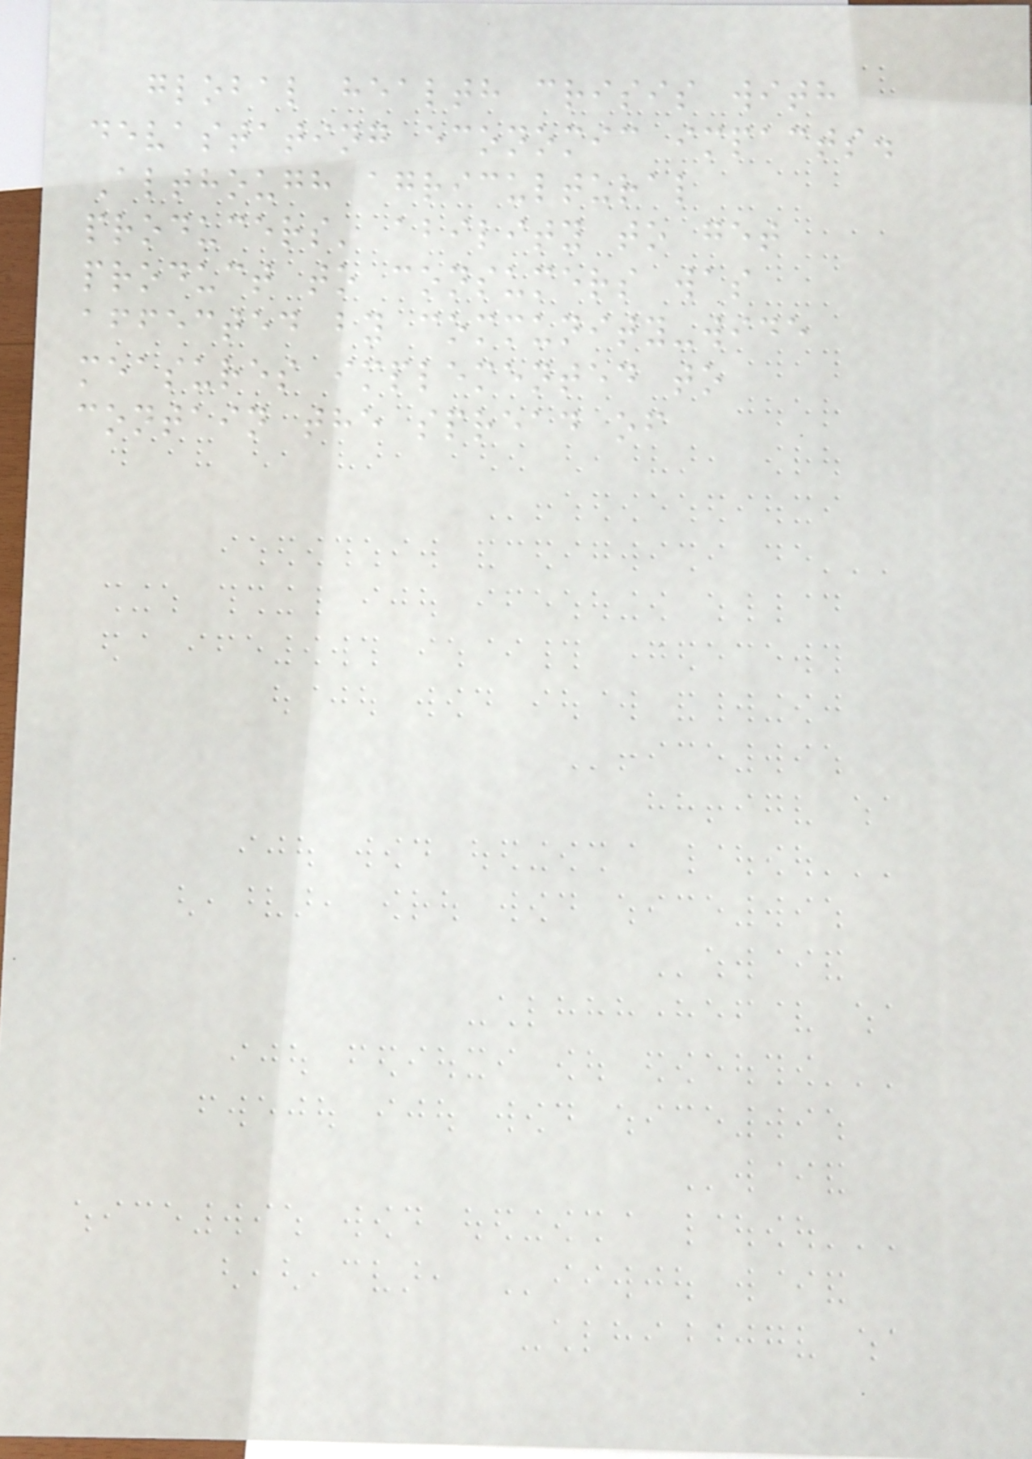global health crisis with
devastating economic impacts.
Although agricultural
producers' ability to get
product to consumers was
affected by community-wide
measures implemented to
contain the spread of
